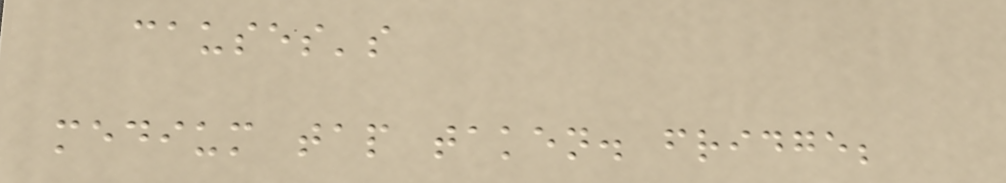causes's
medium tap taken. fridge;
